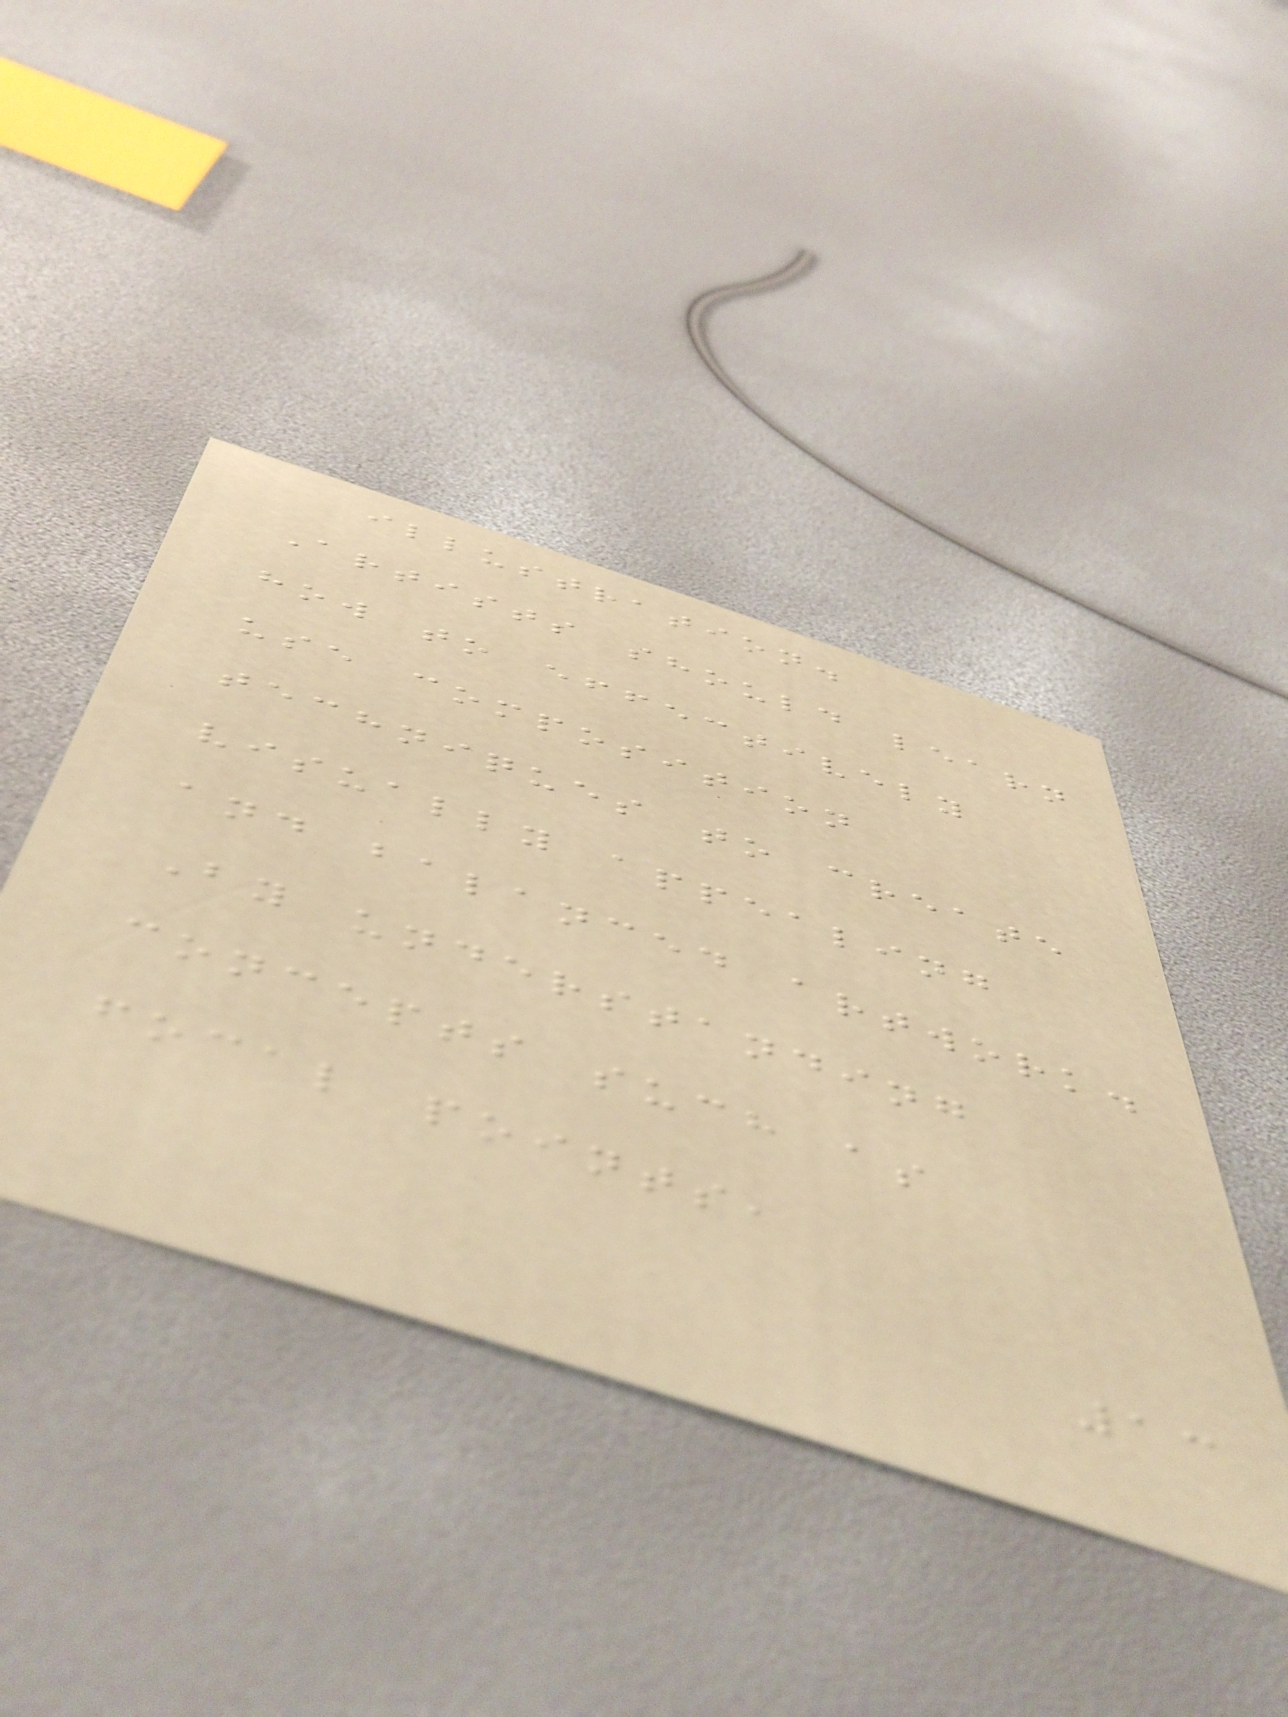illustration.
Artists should learn
how to effectively
use composition
techniques to create
visually appealing
and balanced artwork.
By understanding
concepts such as
focal points,
13
